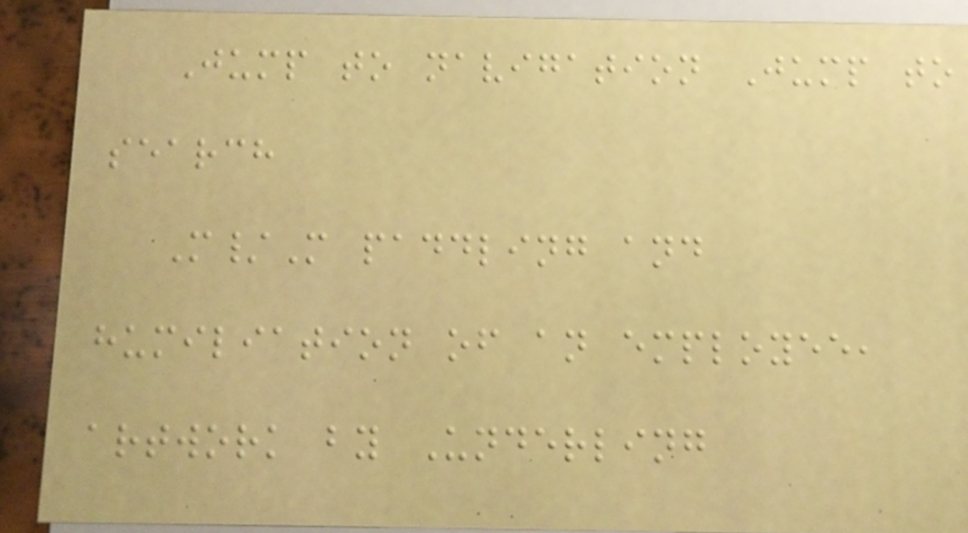Jump to navigation Jump to
search
M/M paddling and
humiliation of an employee,
artwork by Underling
